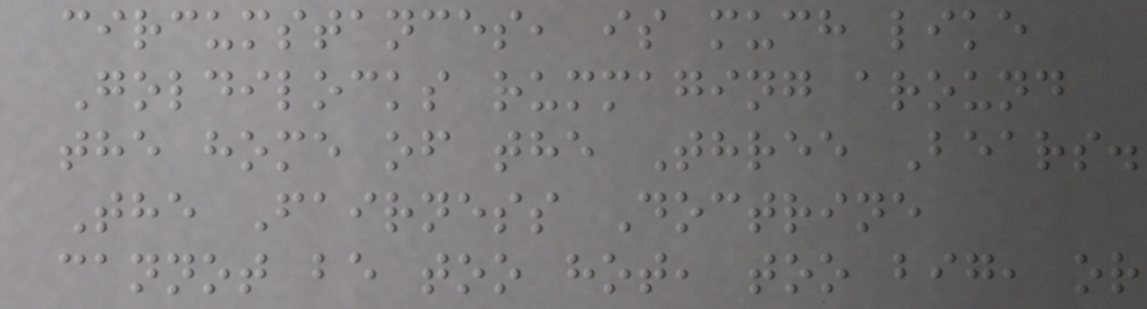circumstances, is much like
Goldilocks rummaging around
the home of the Three Bears.
The Fairness Doctrine
cannot be too hot, too big, or
